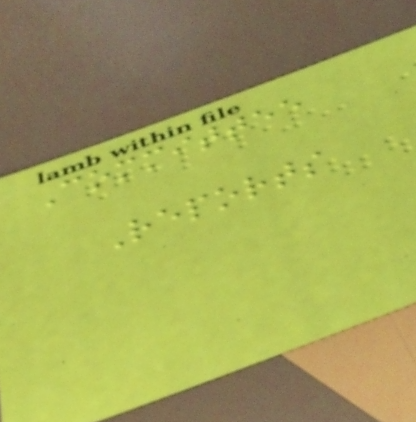Committee
Reports
